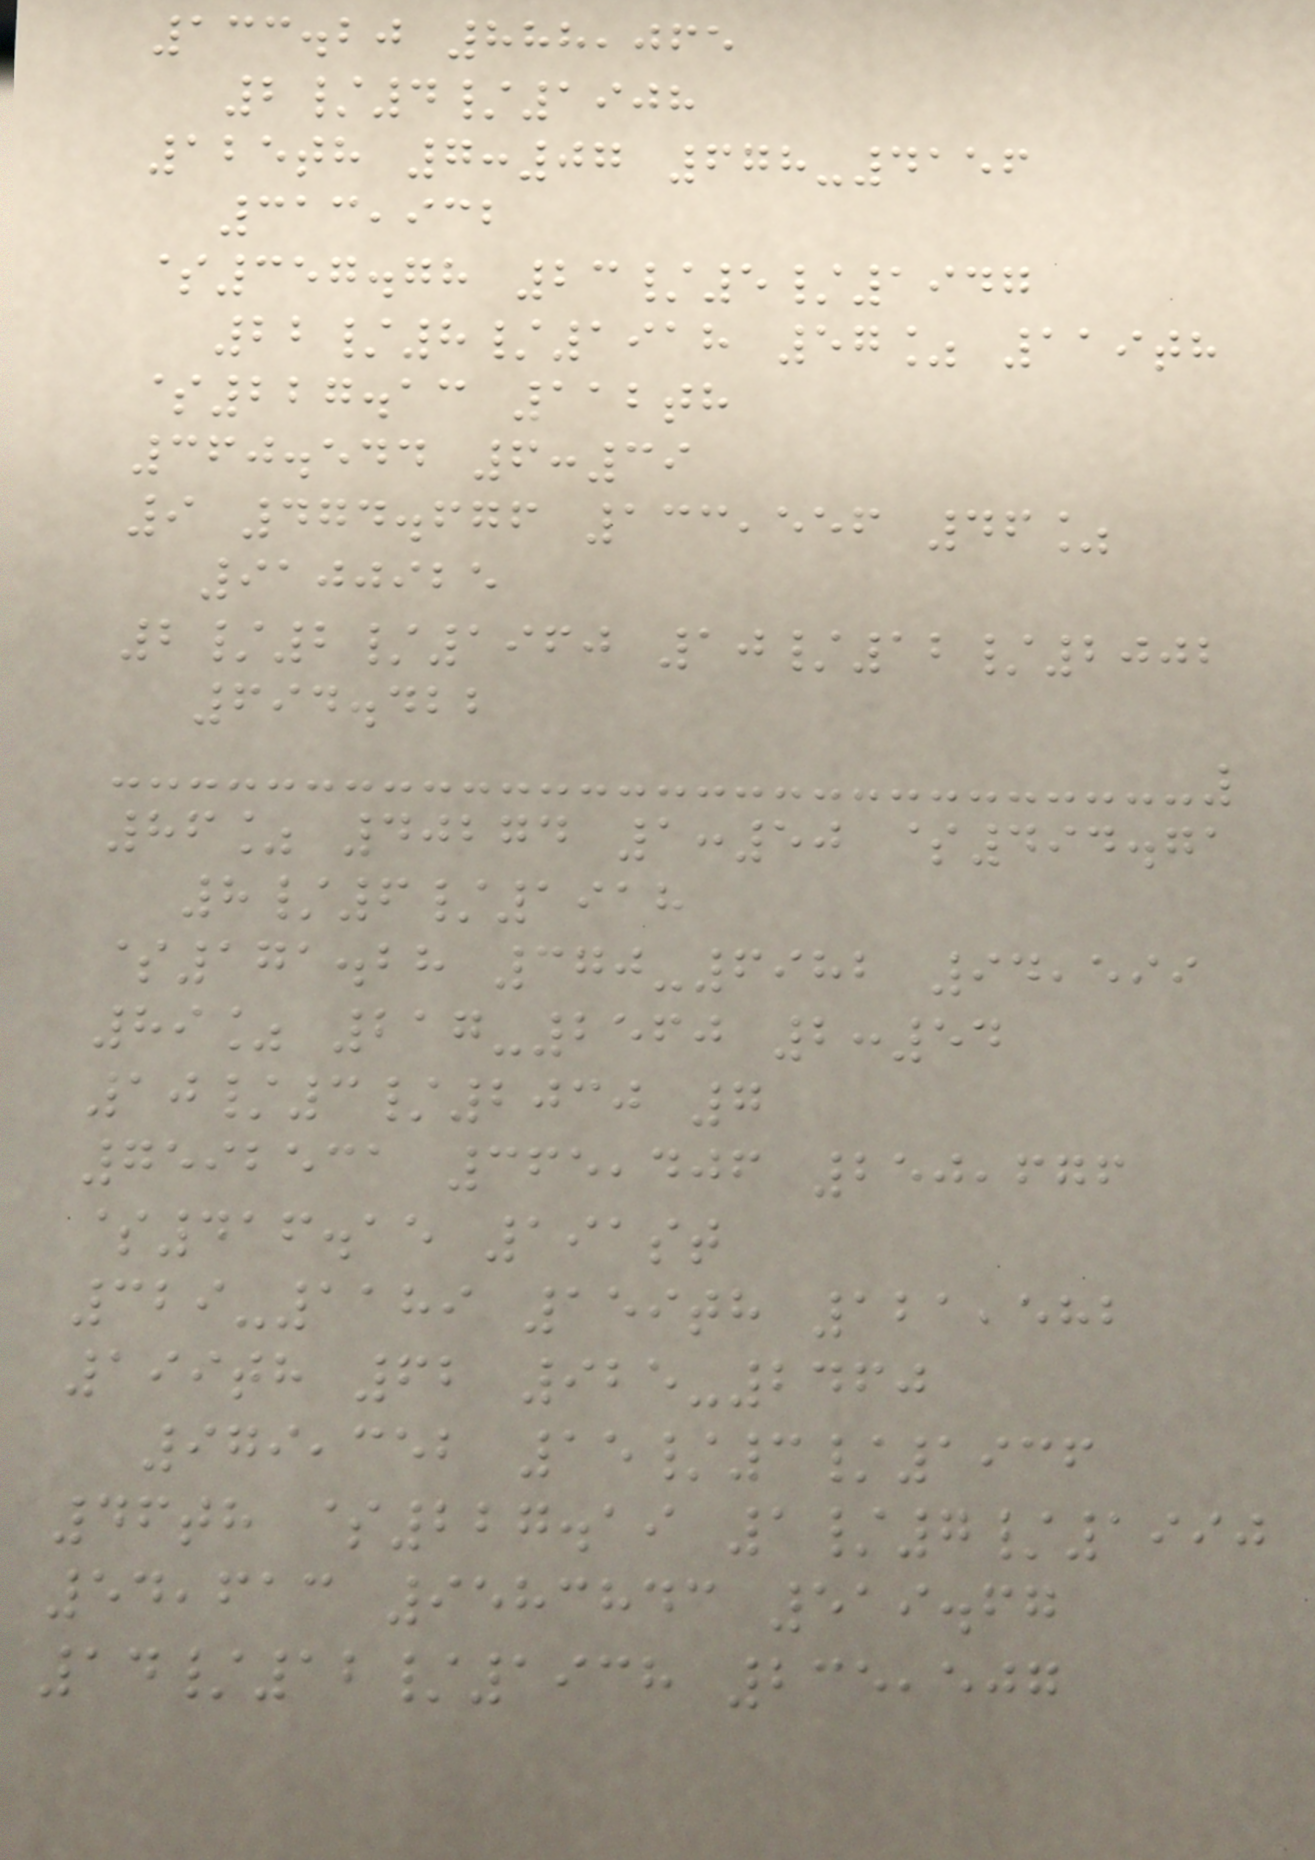133.20 888,065
2/4/1908
125th 7:07 678-4156
313,932
$357.78 23/5/1947
22/8/1918 57% 119th
$227.13 112th
360.544 6:39
9 474.676 133,556 46%
9100925
2/2/1960 10/12/2002
694.422
86% 40274 1:50 $494.71
8/6/1918
$171.28 370-6982 94,599
89% 217-2560 2:54
10/3/2030 7
7592531 365,406 250,676
$416.15 191st
329-1189 159th 121,582
199th 62 925-2460
979,352 15/3/1936
46th $227.19 1/7/1990
54,613 9583843 519.67
14/12/1938 235,507
